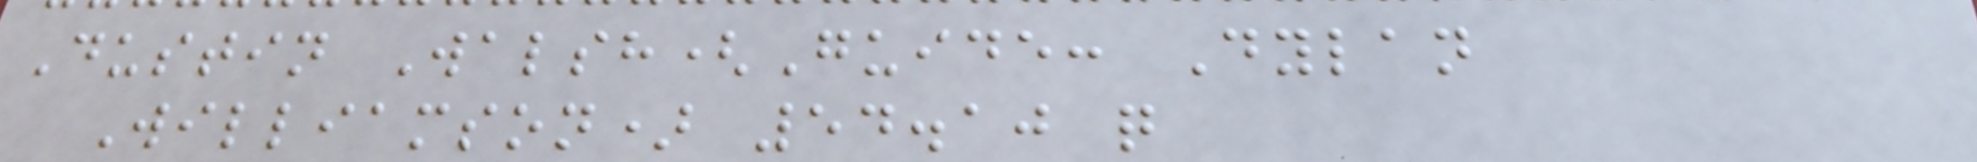Dustin Walsh(Guide: Dylan
Williamson) 54.10 q
